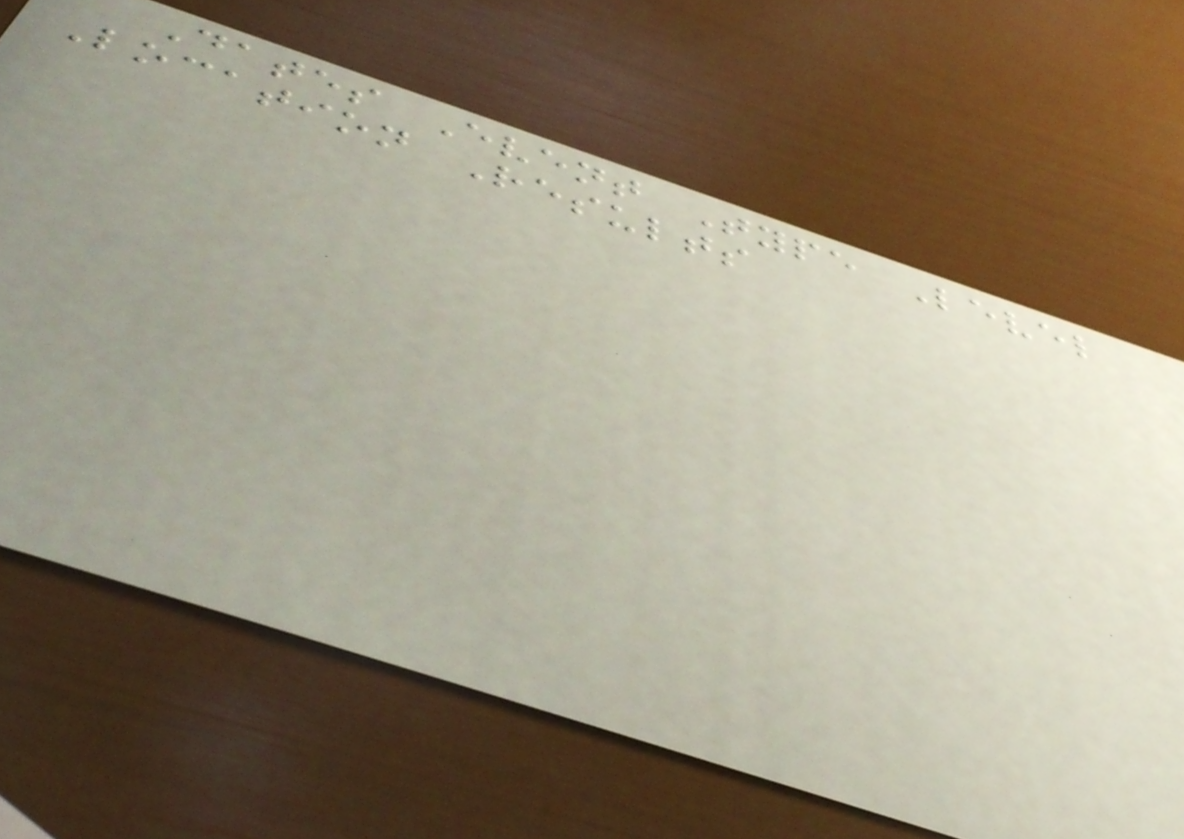Dates Event Type Level
Location Results
